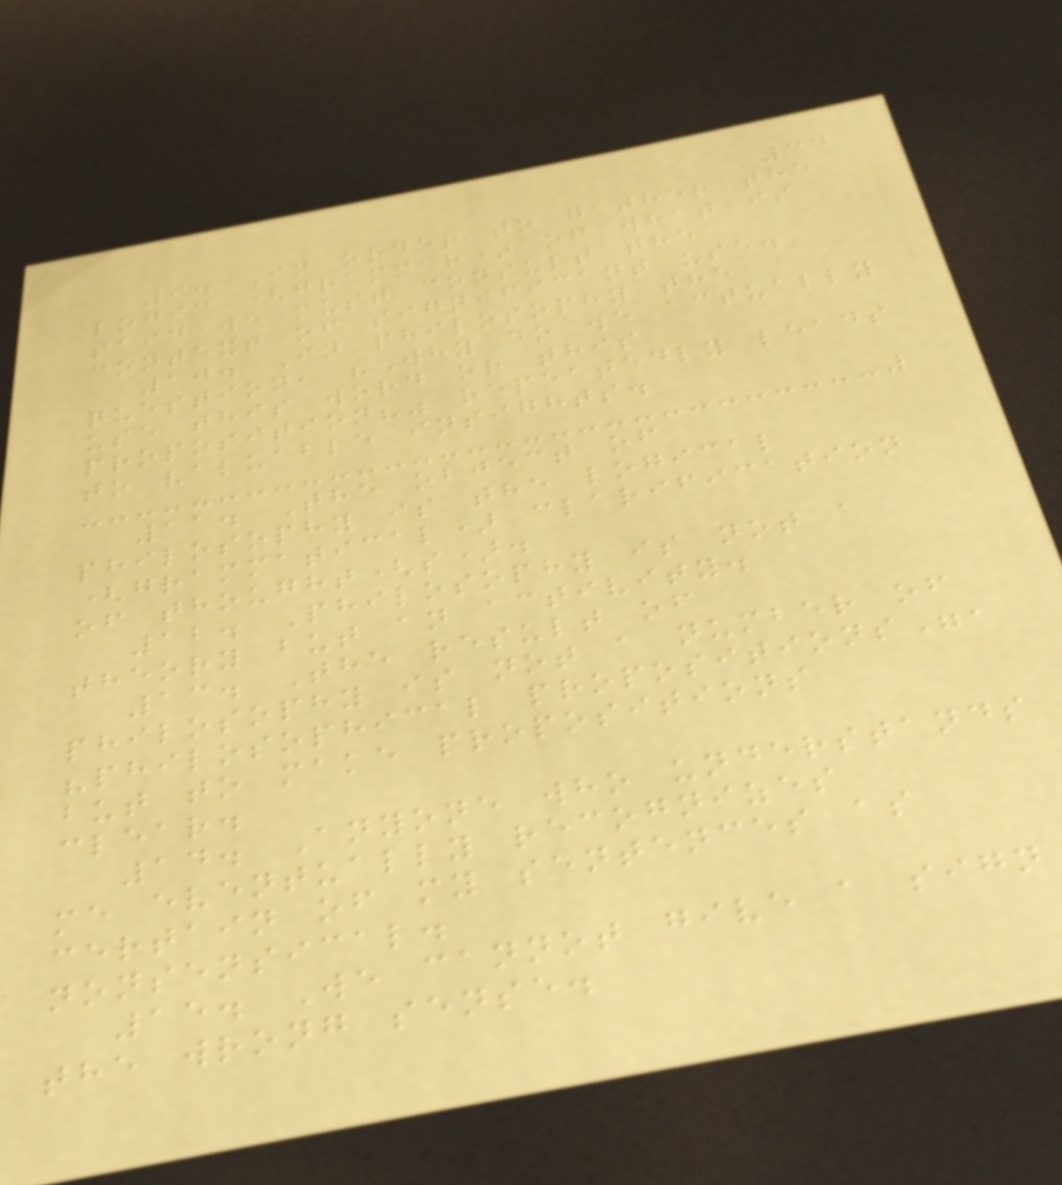34
9. In order to gather the
logic (grammar) of what is
said we must consult the
context of significant use.
10. In philosophy the
question, "Why do we actually
use this word or this
proposition?" repeatedly leads
to valuable insights.
11. The object of
philosophy is the logical
(grammatical) clarification
of thought(s).
12. Philosophy is not a
theory but an activity.
13. The result of
philosophy is not a number of
"philosophical propositions",
but to make propositions
clear.
14. Anyone who understands
me eventually recognizes
certain of my sentences as
nonsensical.
15. We cannot give a sign
the wrong sense.
